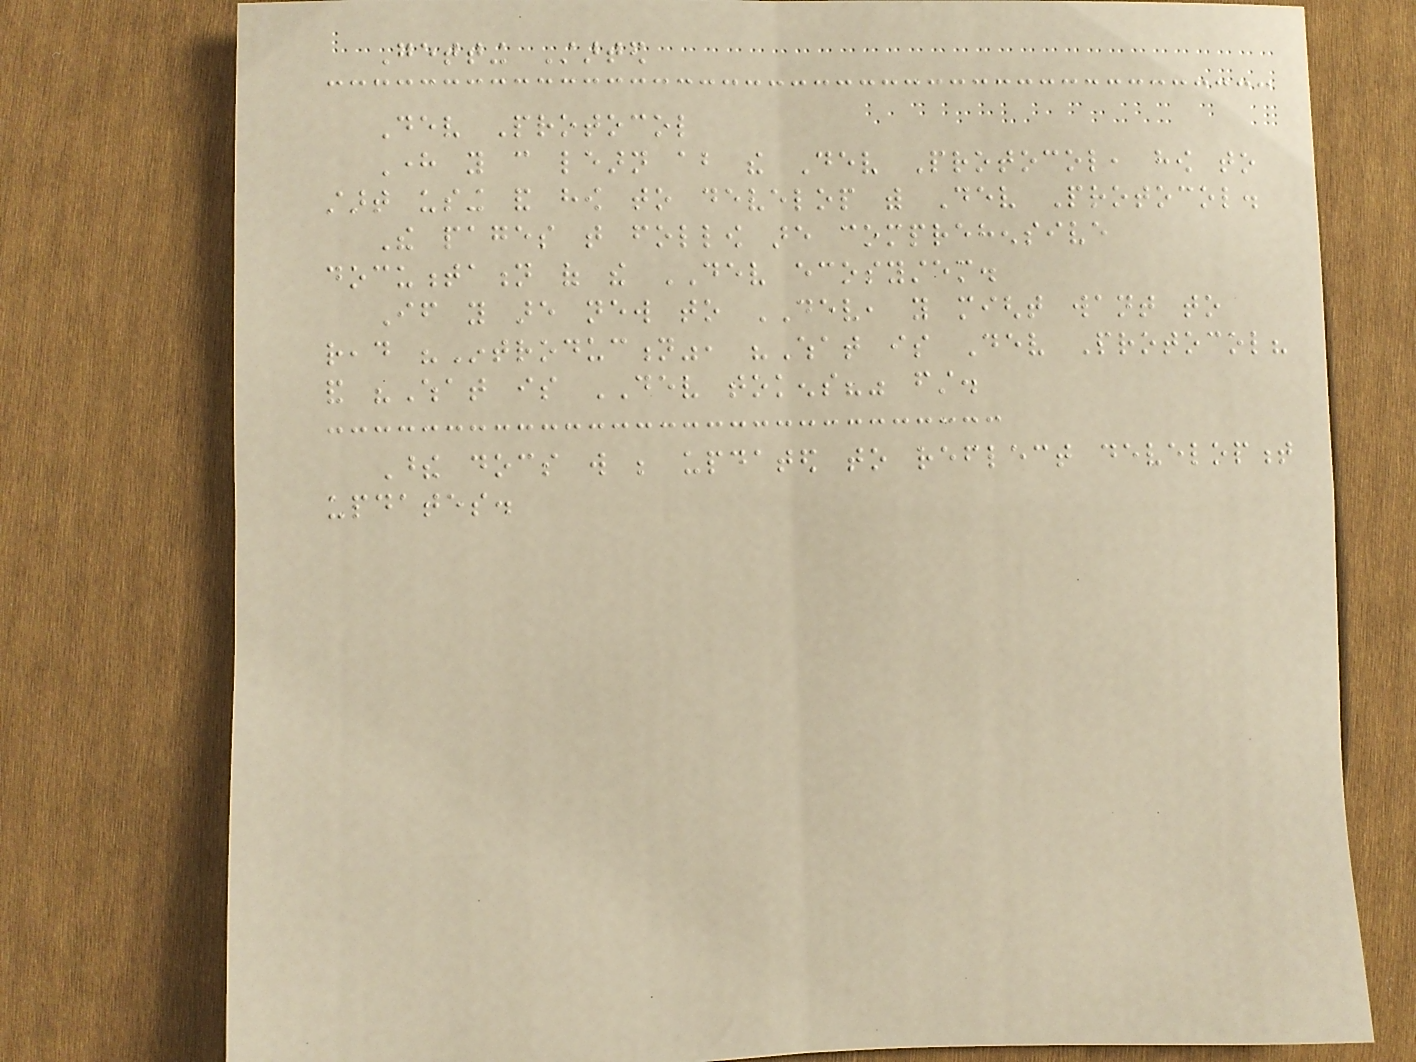Getting Started
Dev Protocol
Here you can learn about the Dev Protocol, how to
start using and how to develop with Dev Protocol.
The pages that follow are comprehensive
documentation of the DEV ecosystem.
If you are new to DEV, you might want to
read "Introduction", "What is Dev Protocol?
and "What is DEV tokens?" first.
These docs will be updated to reflect development
updates.
